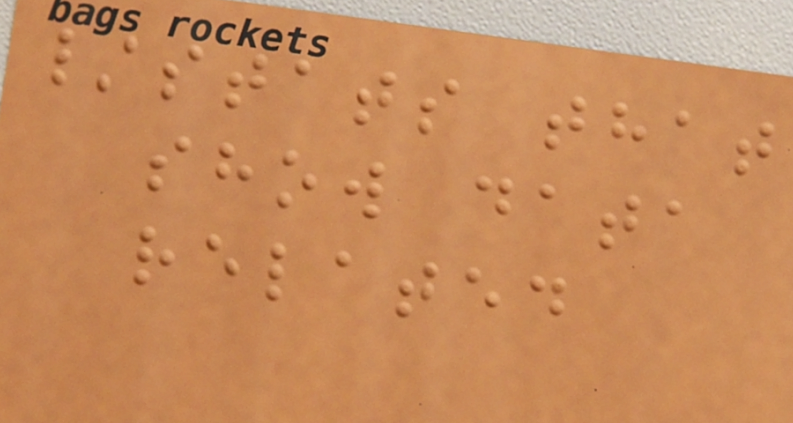/stats that
show data
related
